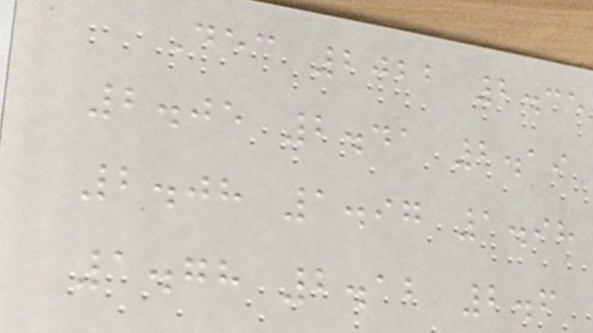Dec 2022 2.35
2.05 2.41 2.19
2.08 1.97 1.98
1.78 2.12 2.6
